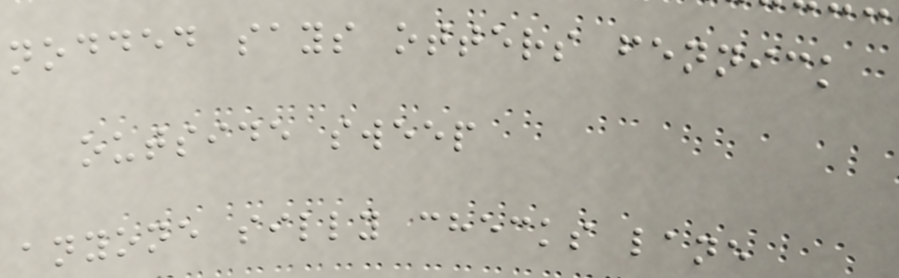nodded says otters fennick
outside sweep
anyone silly checks lane
